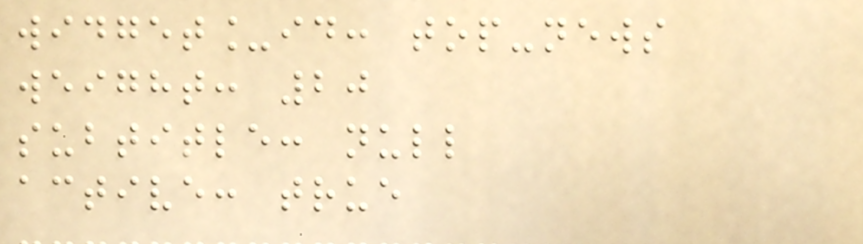widget_id: top-news
weight: 20
subtitle: null
active: true
